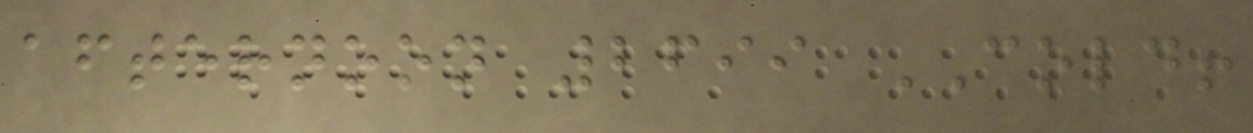afternoon 2699 COLD!
